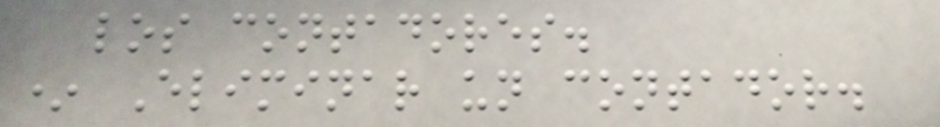los contadores.
* Eliminar un contador.
